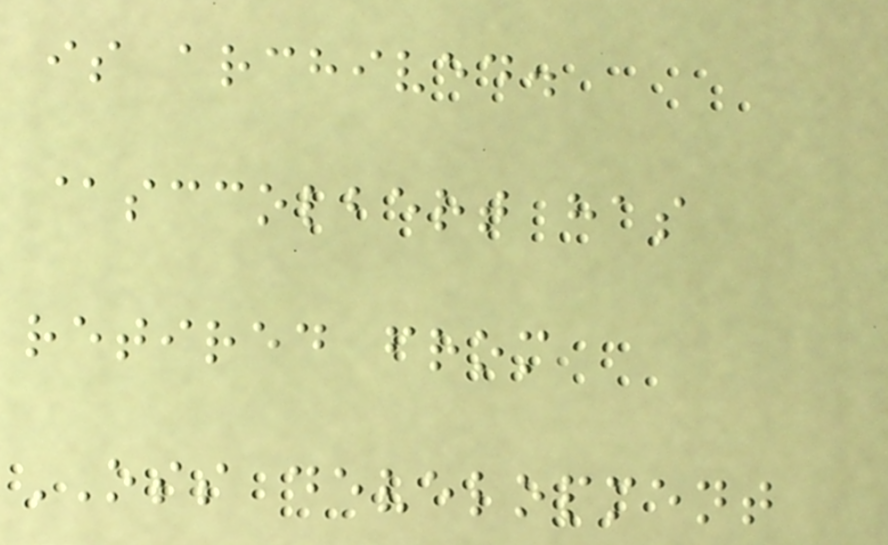is archived.
@sccolbert has
retired from
OSS development
